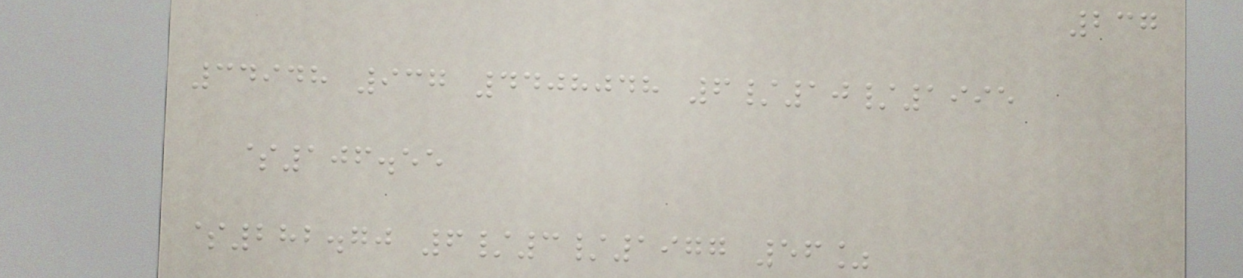237
34948 937 4408048 6/10/1995
$106.55
$282.70 6/3/1977 56%
